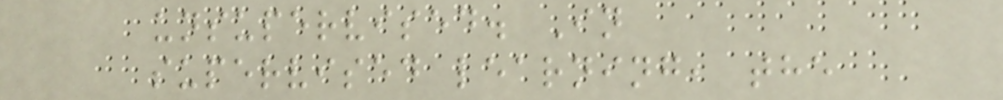unsupervised. In
supervised learning, the
